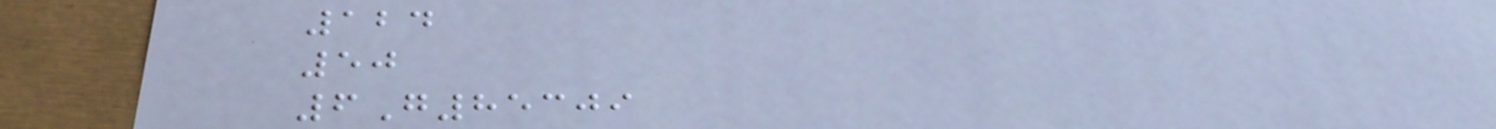124
50
6G85309
